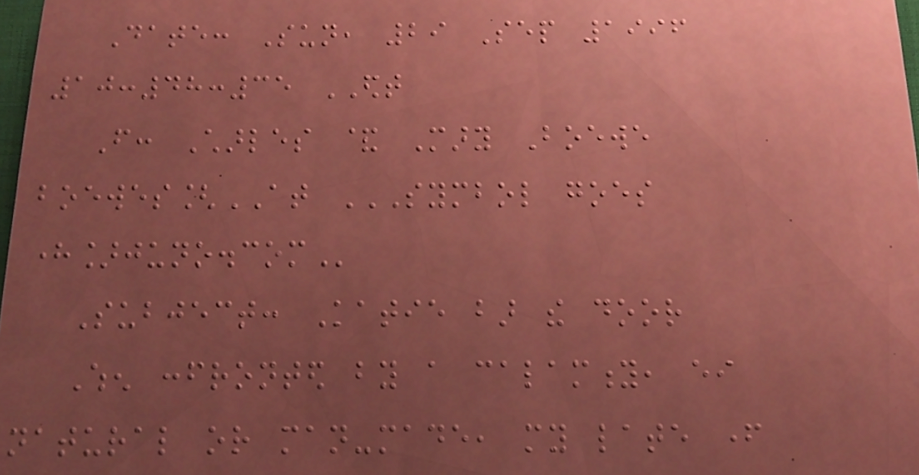Date: Sun, 29 Sep 1996
10:48:35 EDT
From: Charles & Mary Boewe
boewes[AT SYMBOL GOES
HERE]JUNO.COM
Subject: Katie bar the door
When confronted by a calamity, either
natural or man-made, my late father
